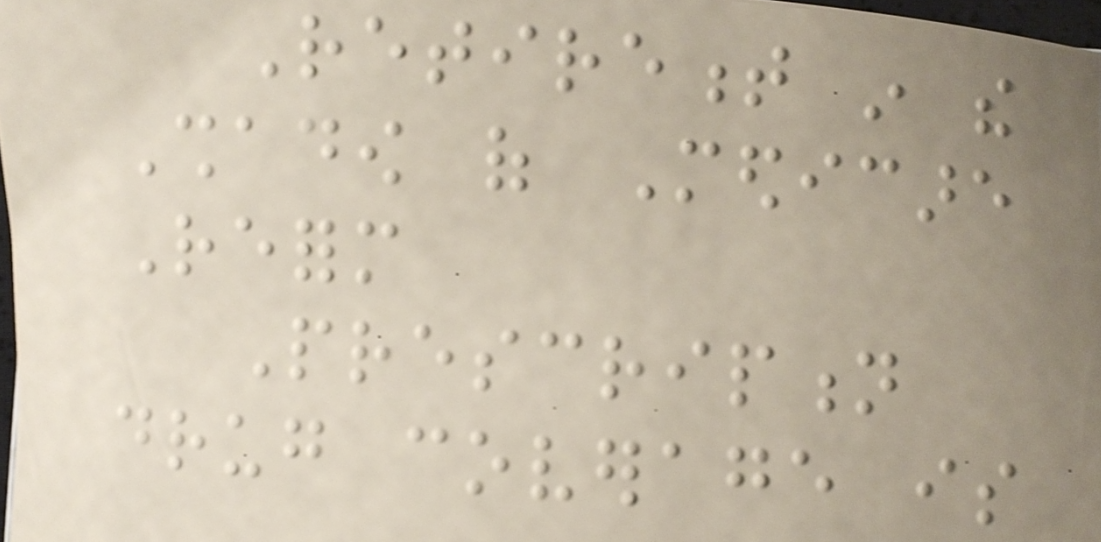Retirement in the
Shadow of Medicare
Reform
Prescription
drug coverage is
